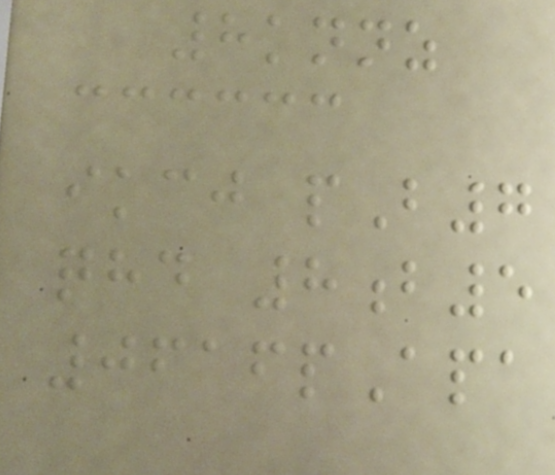8knnz
ikcj pB7
qhd 8b5
0616pApa
